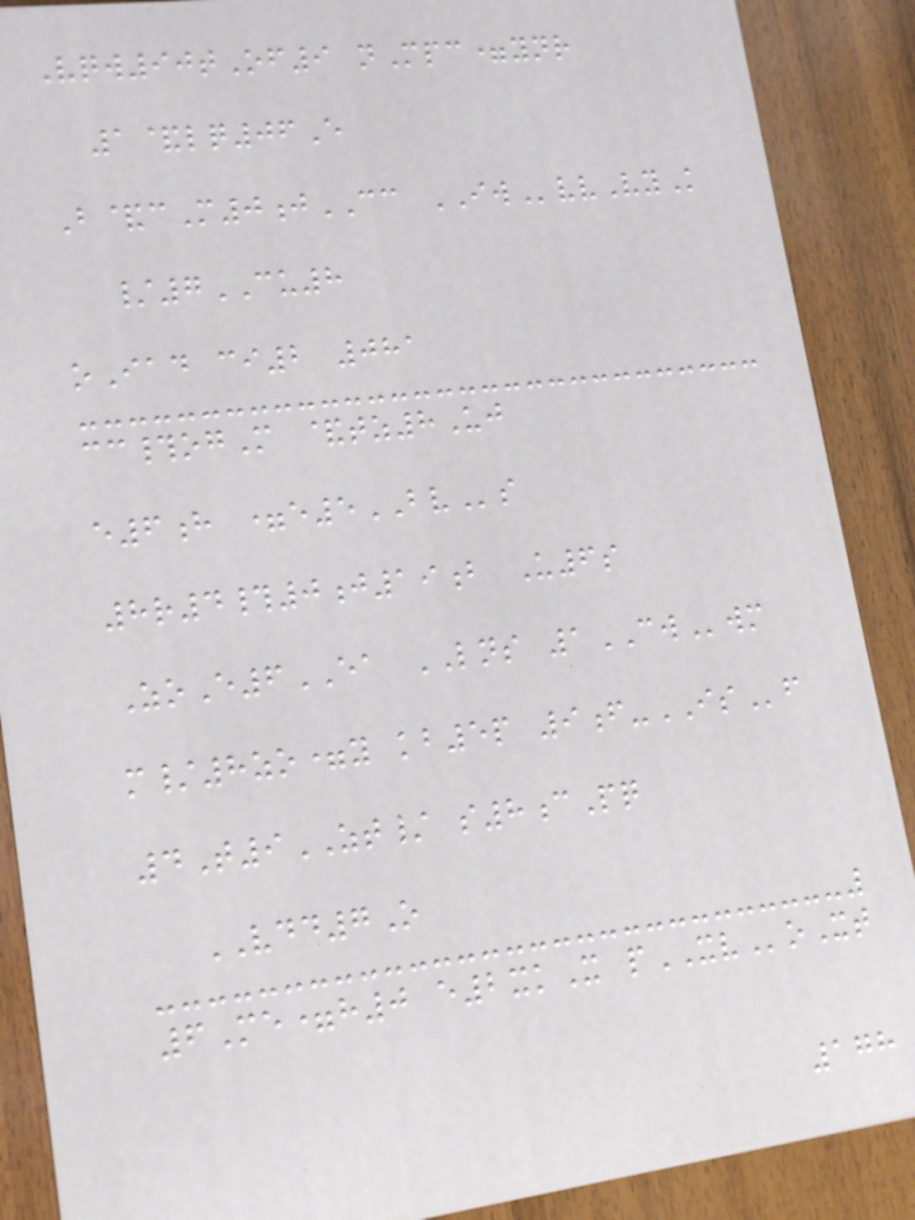Vqw90tOf9 nMpc=ynr
1&lq06E
B&cM0jCC IWvvVyK
/7CU8
oIad ci2 081
cc#ogM &tz8Uj
e6h =e5BVs
8r4#0j19b U6s
ZoE6EA LNS 1CWwm
m/8zo=y kb5p 9f-ISf
4T9ZT/ s8cPq
VDD7O
6Me=h0 e2xkX pXVoXt
178
